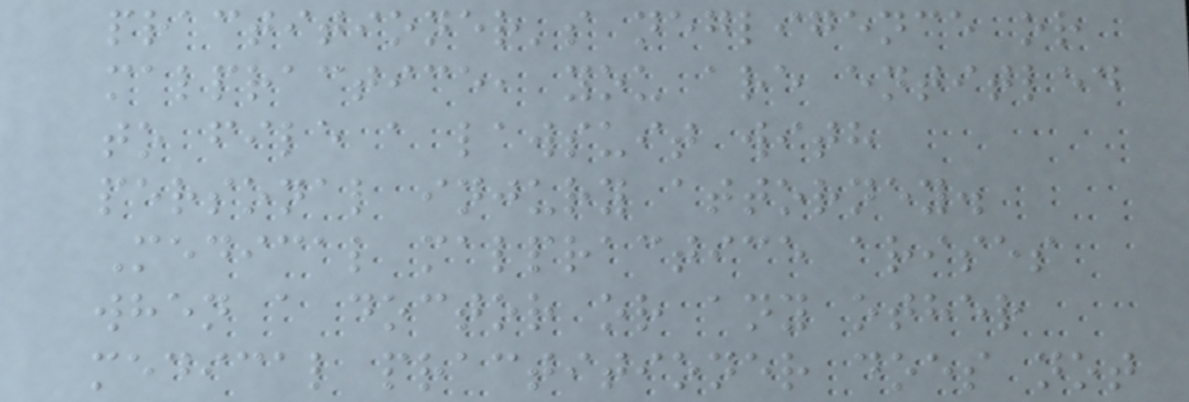practitioner's negligence or
malpractice, you are entitled
to file a lawsuit with
personal injury attorney.
Medical malpractice arises
when a doctor or any other
medical practitioner does not
